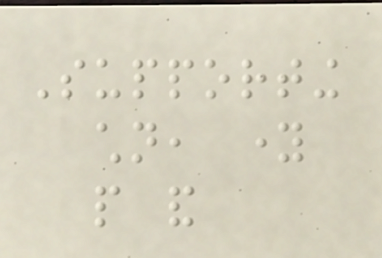Supporting
children, young
people and
